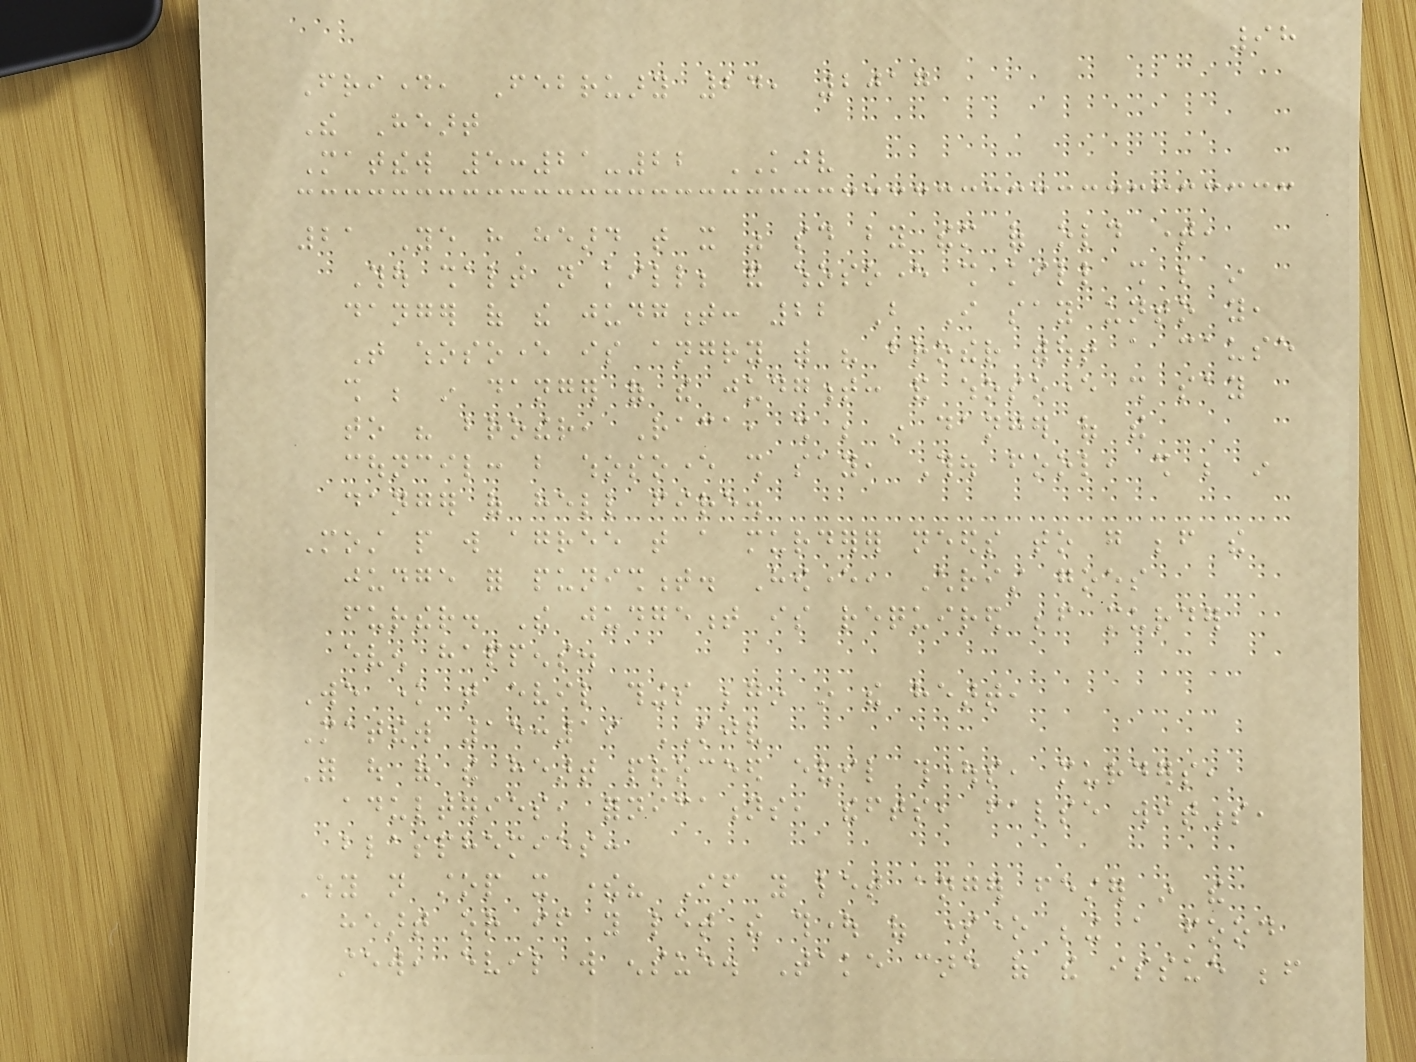98
Friday, February 24, 2017
The Heart
Matthew 5:21-22 KJV
21 Ye have heard that it was said by them of old time,
Thou shalt not kill; and whosoever shall kill shall be in
danger of the judgment: 22 But I say unto you,
That whosoever is angry with his brother without a cause
shall be in danger of the judgment: and whosoever shall say
to his brother, Raca, shall be in danger of the
council: but whosoever shall say, Thou fool, shall be in
danger of hell fire.
Most people will agree that a murderer needs to go before the
judge for punishment. However, Christ goes
further. The judgement is required before murder
even happens.
We know that evil things begin in the heart,
Matthew 15:19 KJV
For out of the heart proceed evil thoughts, murders,
adulteries, fornications, thefts, false witness,
blasphemies:
Why not stop it there? If you let anger fester in the
heart or if you let the thought of someone being a food
stew, evil will ensue. Take care of the issue before
